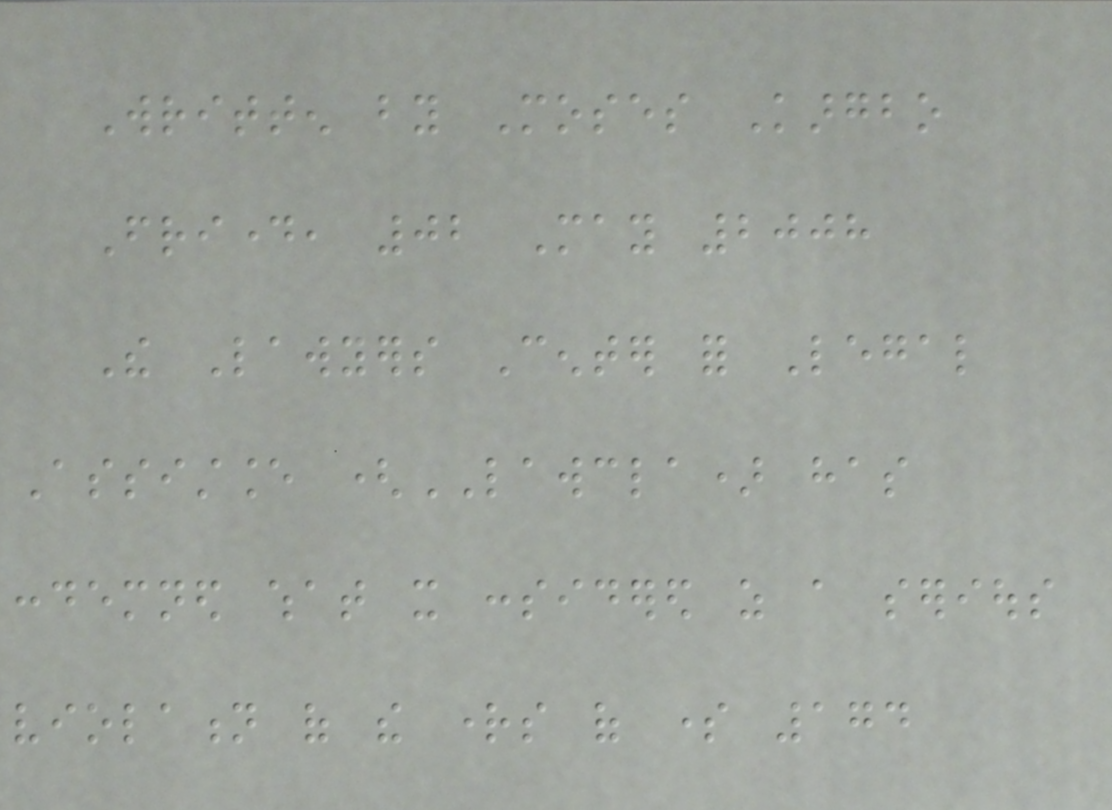Written by Moses Kargbo
Friday, 02 May 2008
The Lawyers Center for Legal
Assistance (LAWCLA) has
condemned what it considered as a serious
violation of the rights of some 174
